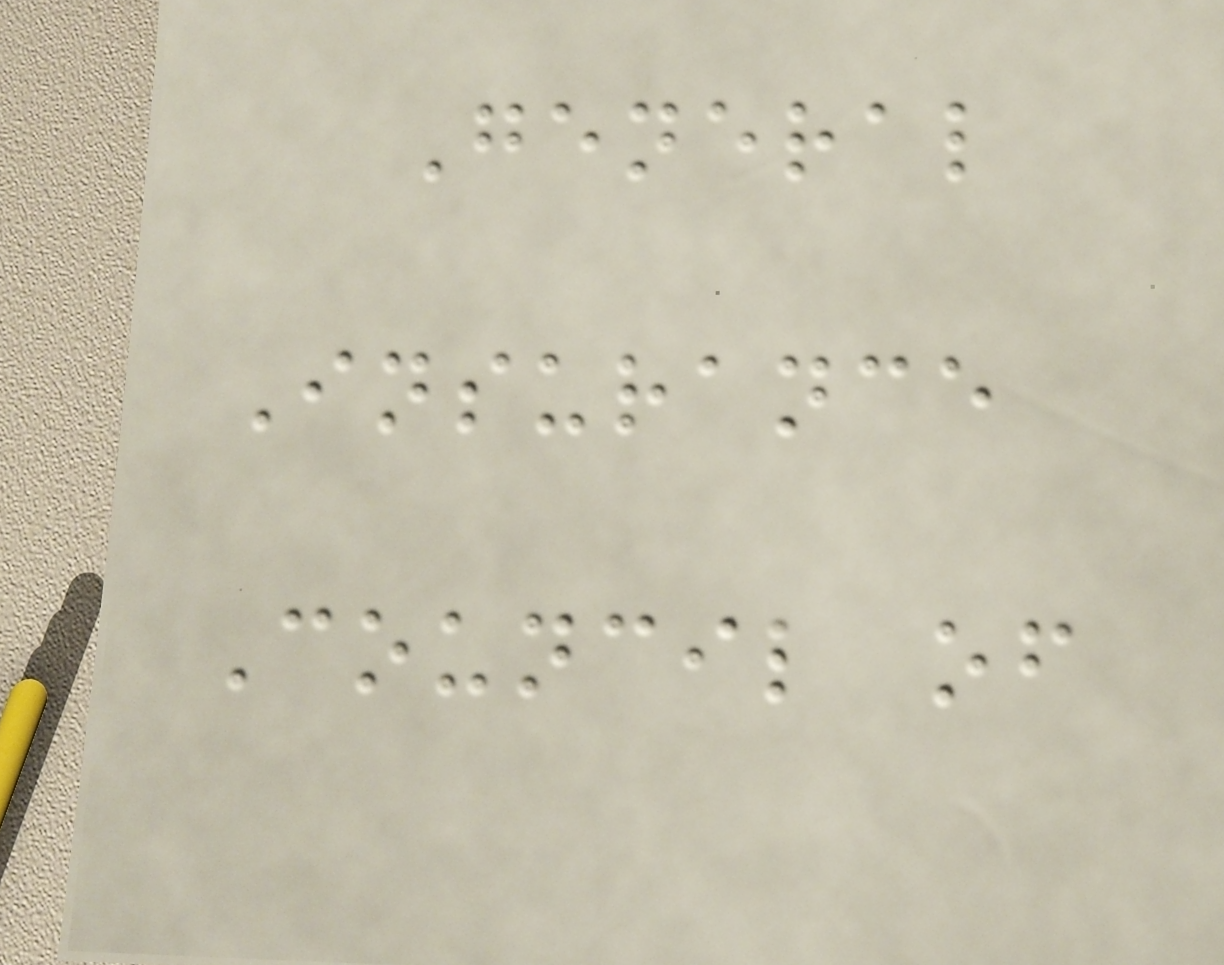General
Insurance
Council of
